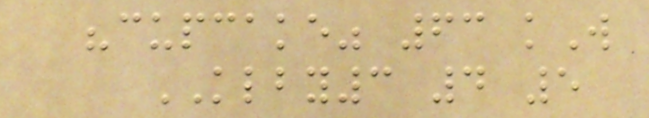"cupcake" 63 kW
KLBY3 4 5
